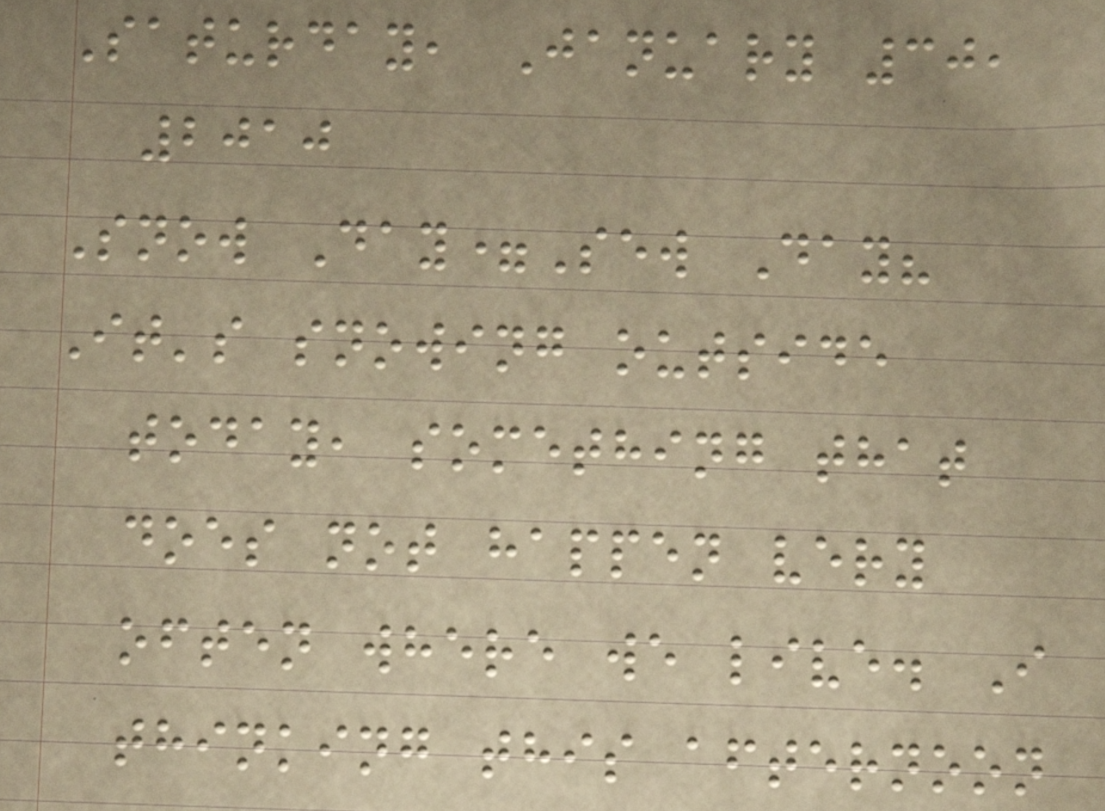Saturday, January 30,
2010
Snow Day=Sew Day?
It's snowing outside
today, something that
does not happen very
often where we live. I
thinking this afternoon
